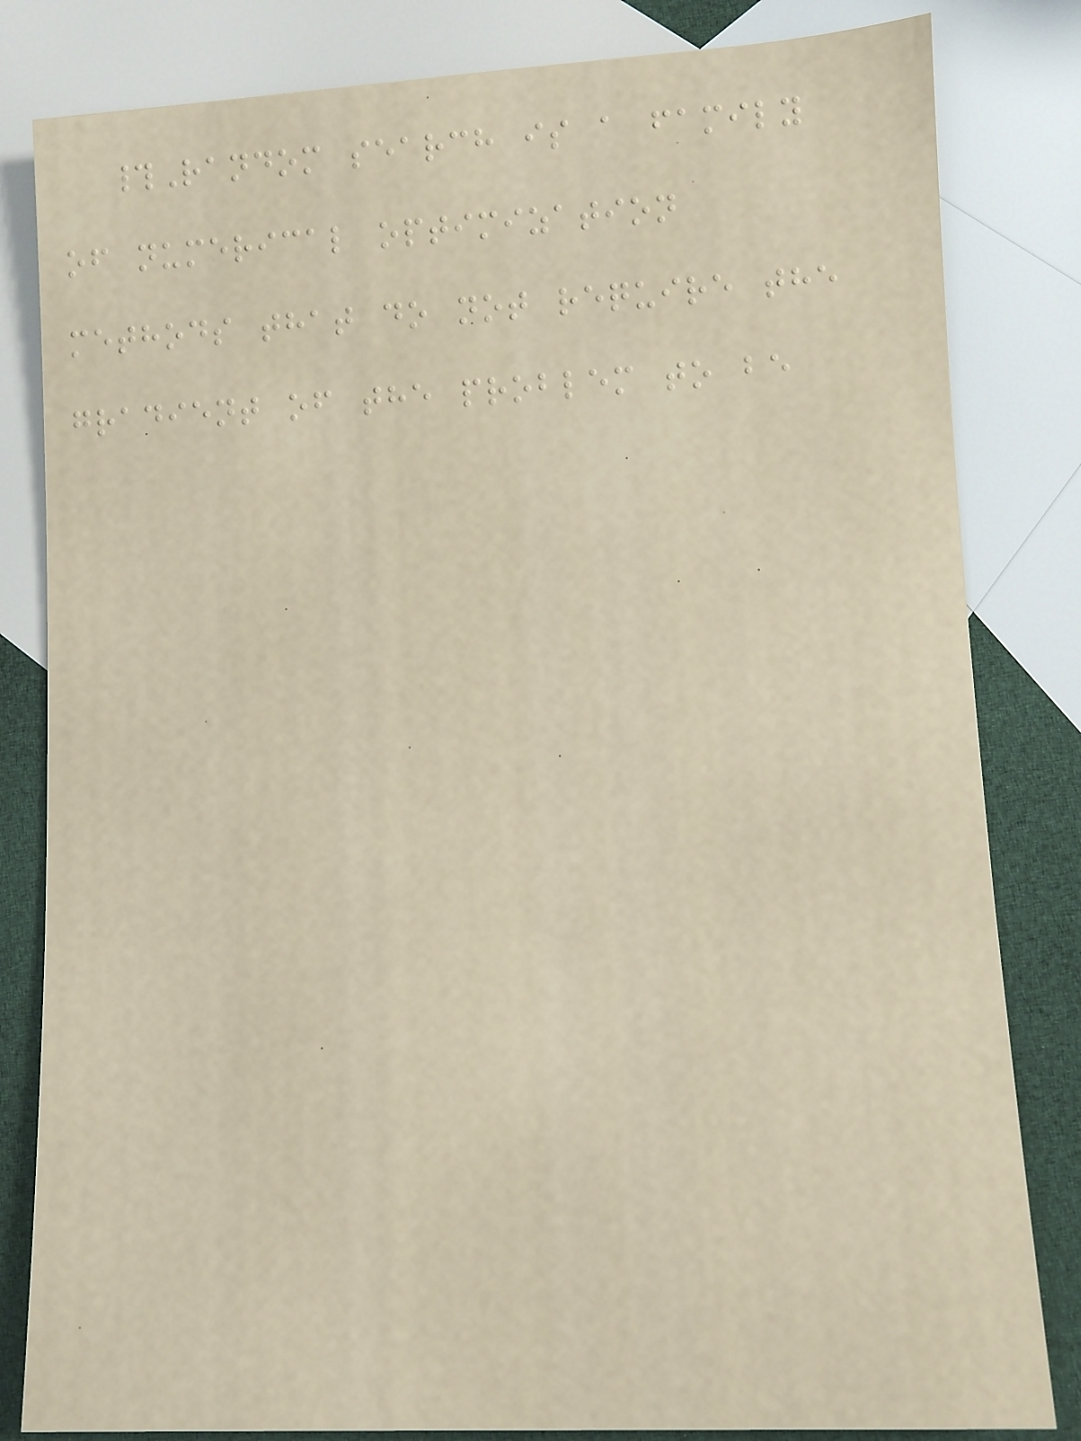#Random search is a family
of numerical optimization
methods that do not require the
gradient of the problem to be
